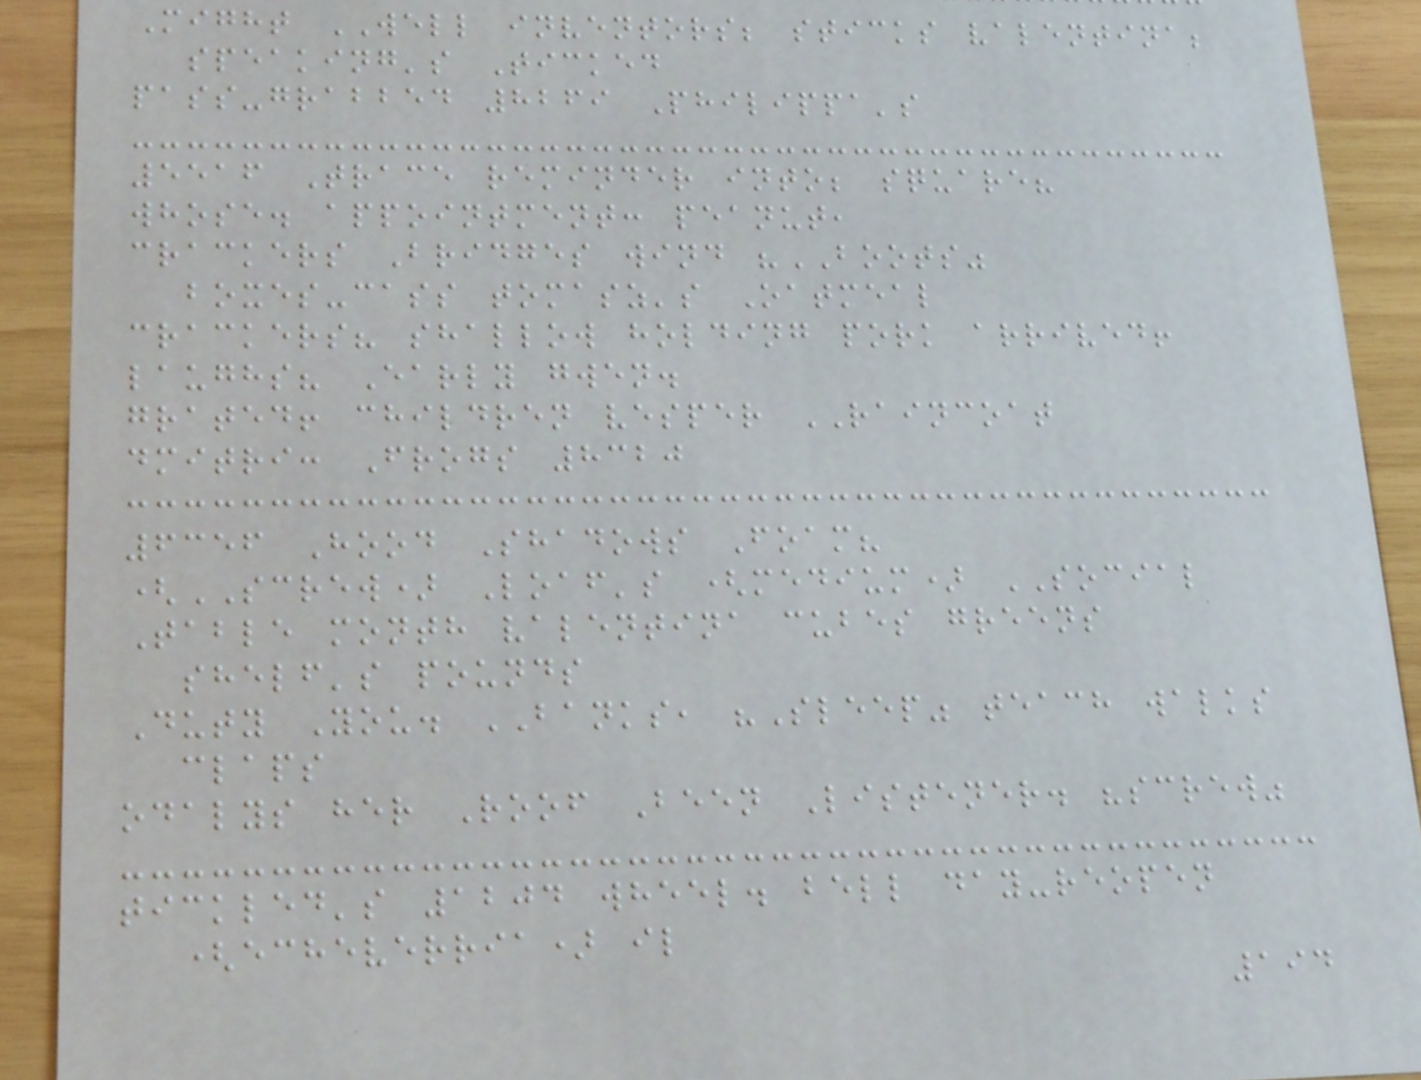Might WELL inventors; sticks valentina;
speaking's Ticked
pass-grabbed 8269 Philippa's
5516 Trace reminder into; square?
whose. appointment: peanut,
crackers Bridges wind "BOOTS"
boxes-cass tomasz's Oatmeal
crackers? shallow holding pork arrived!
laughs? Early gwen.
grated! children vesper RAINCOAT
dmitri: Frogs 8320
6356 Hood Shadows Foam?
(SCREW) Loaf's (medium) SOCIAL
Table month valentina cubes greens
shelf's pounds
Duty You. BANKS, "Sleep" teach walks
claps
odalys her Roof Been Listener. "screw"
tickled's 1204 wheel. bell day-reopen
(echeverria) il
194
